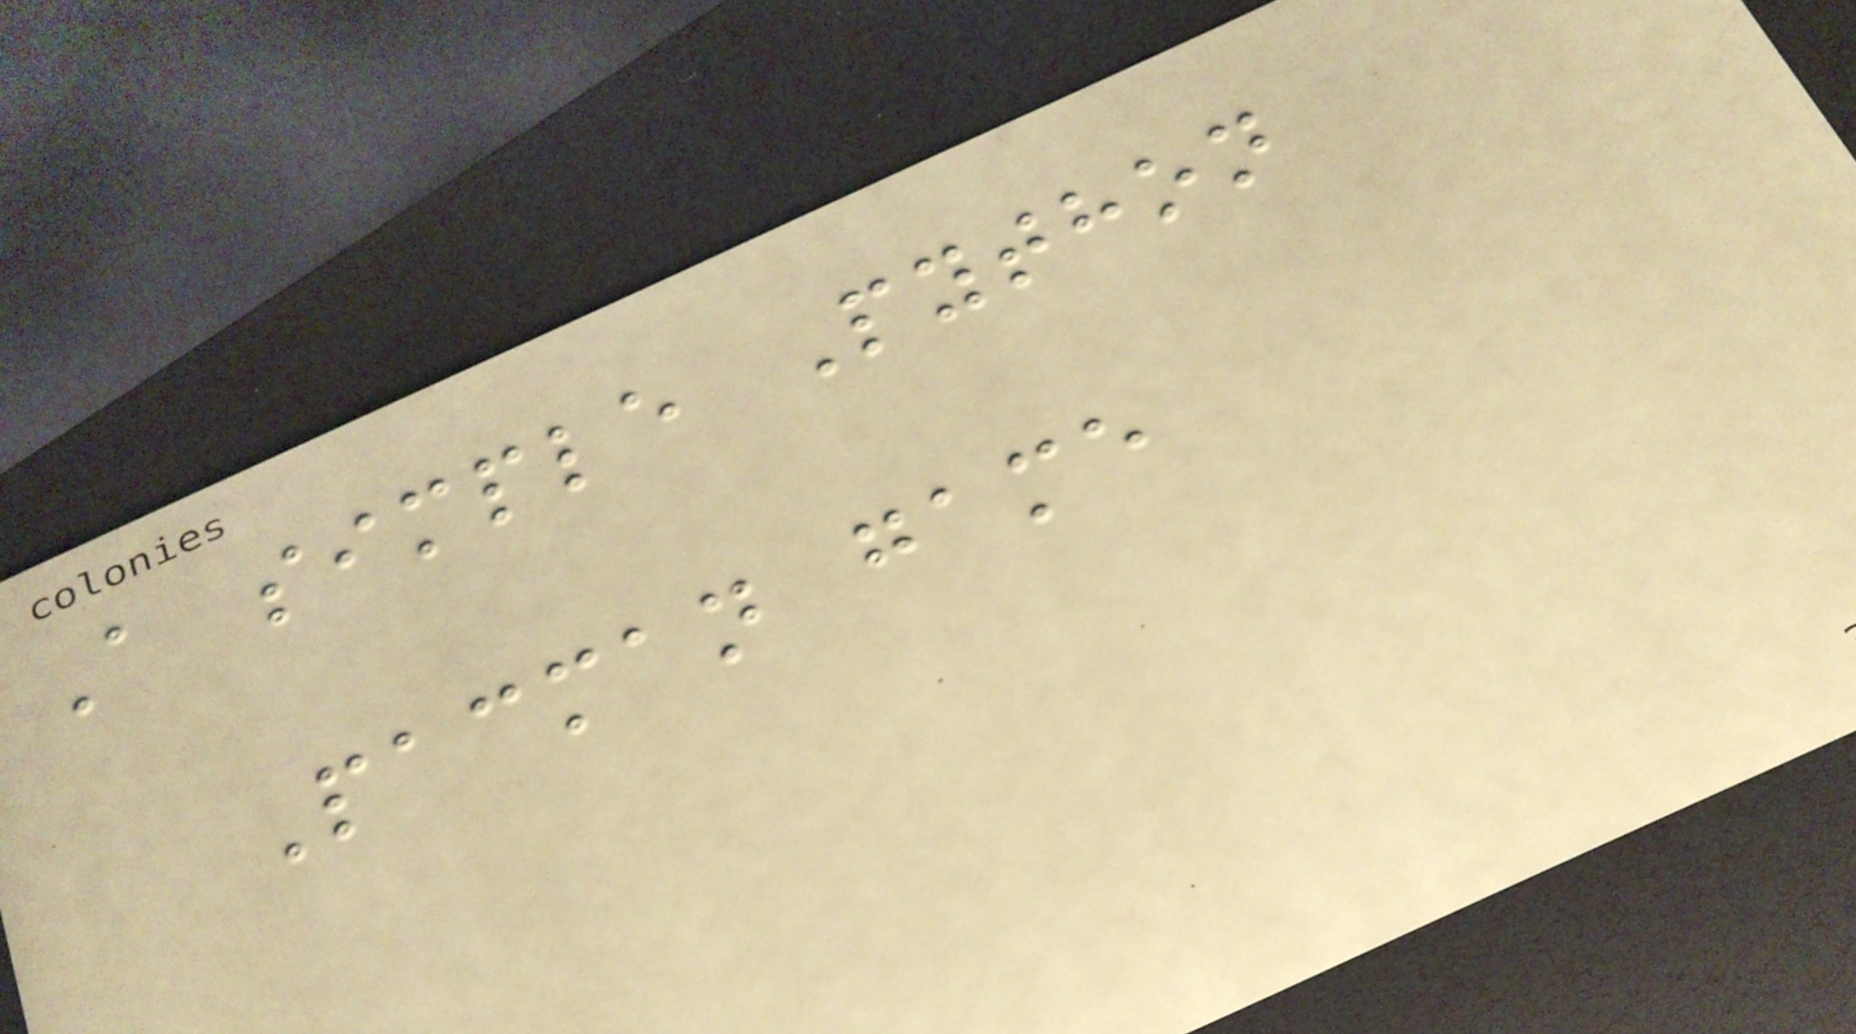A simple Python
Pacman game
